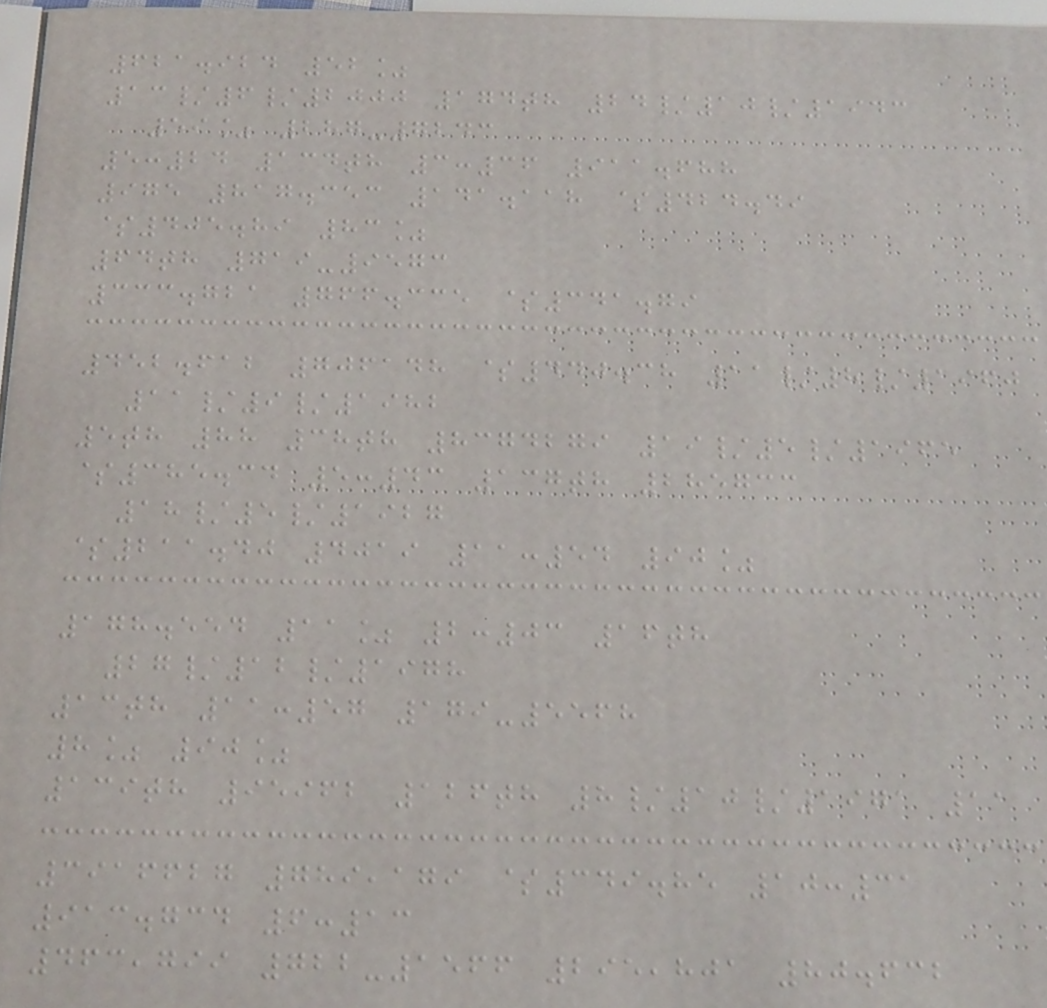621.924 52%
13/6/2000 174th 24/10/1943
59% 287-7243
5:24 134th 3:36 911.688
975 817.353 141.118 $424.49
$405.89 83%
64th 719-9573
333.721 766.335 $341.79
452.612 706148 $440.38 11/8/1960
11/9/1982
5th 88 38th 8374279 19/5/1965
$385.34 5:43 137th 285733
18/5/1927
$211.40 4019 11:54 90%
178.554 11% 2:03 16th
27/12/1978
13th 11:57 179-5568
8% 90%
139th 95962 126th 8/10/1971 11
3916627 789,179 $349.85 10:31
913.734 6:13
463,799 722-1566 295,801 80.632
